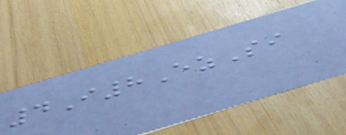4I8EzSi
